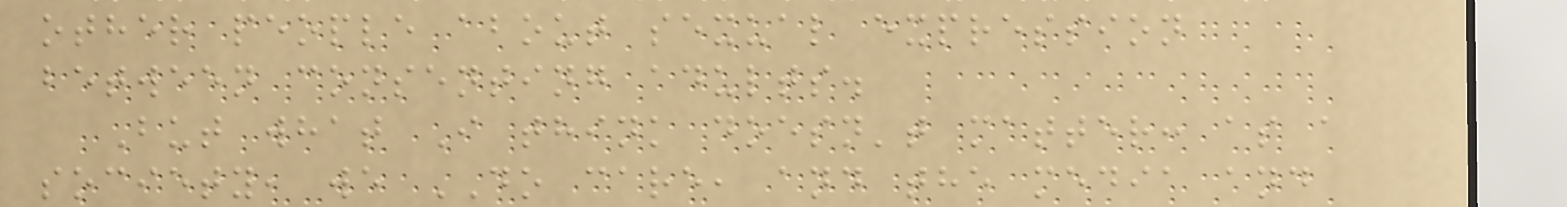other people about sexual expression
between consenting adults.
But what I think doesn't matter: as a
society, we DO care, and the media and
